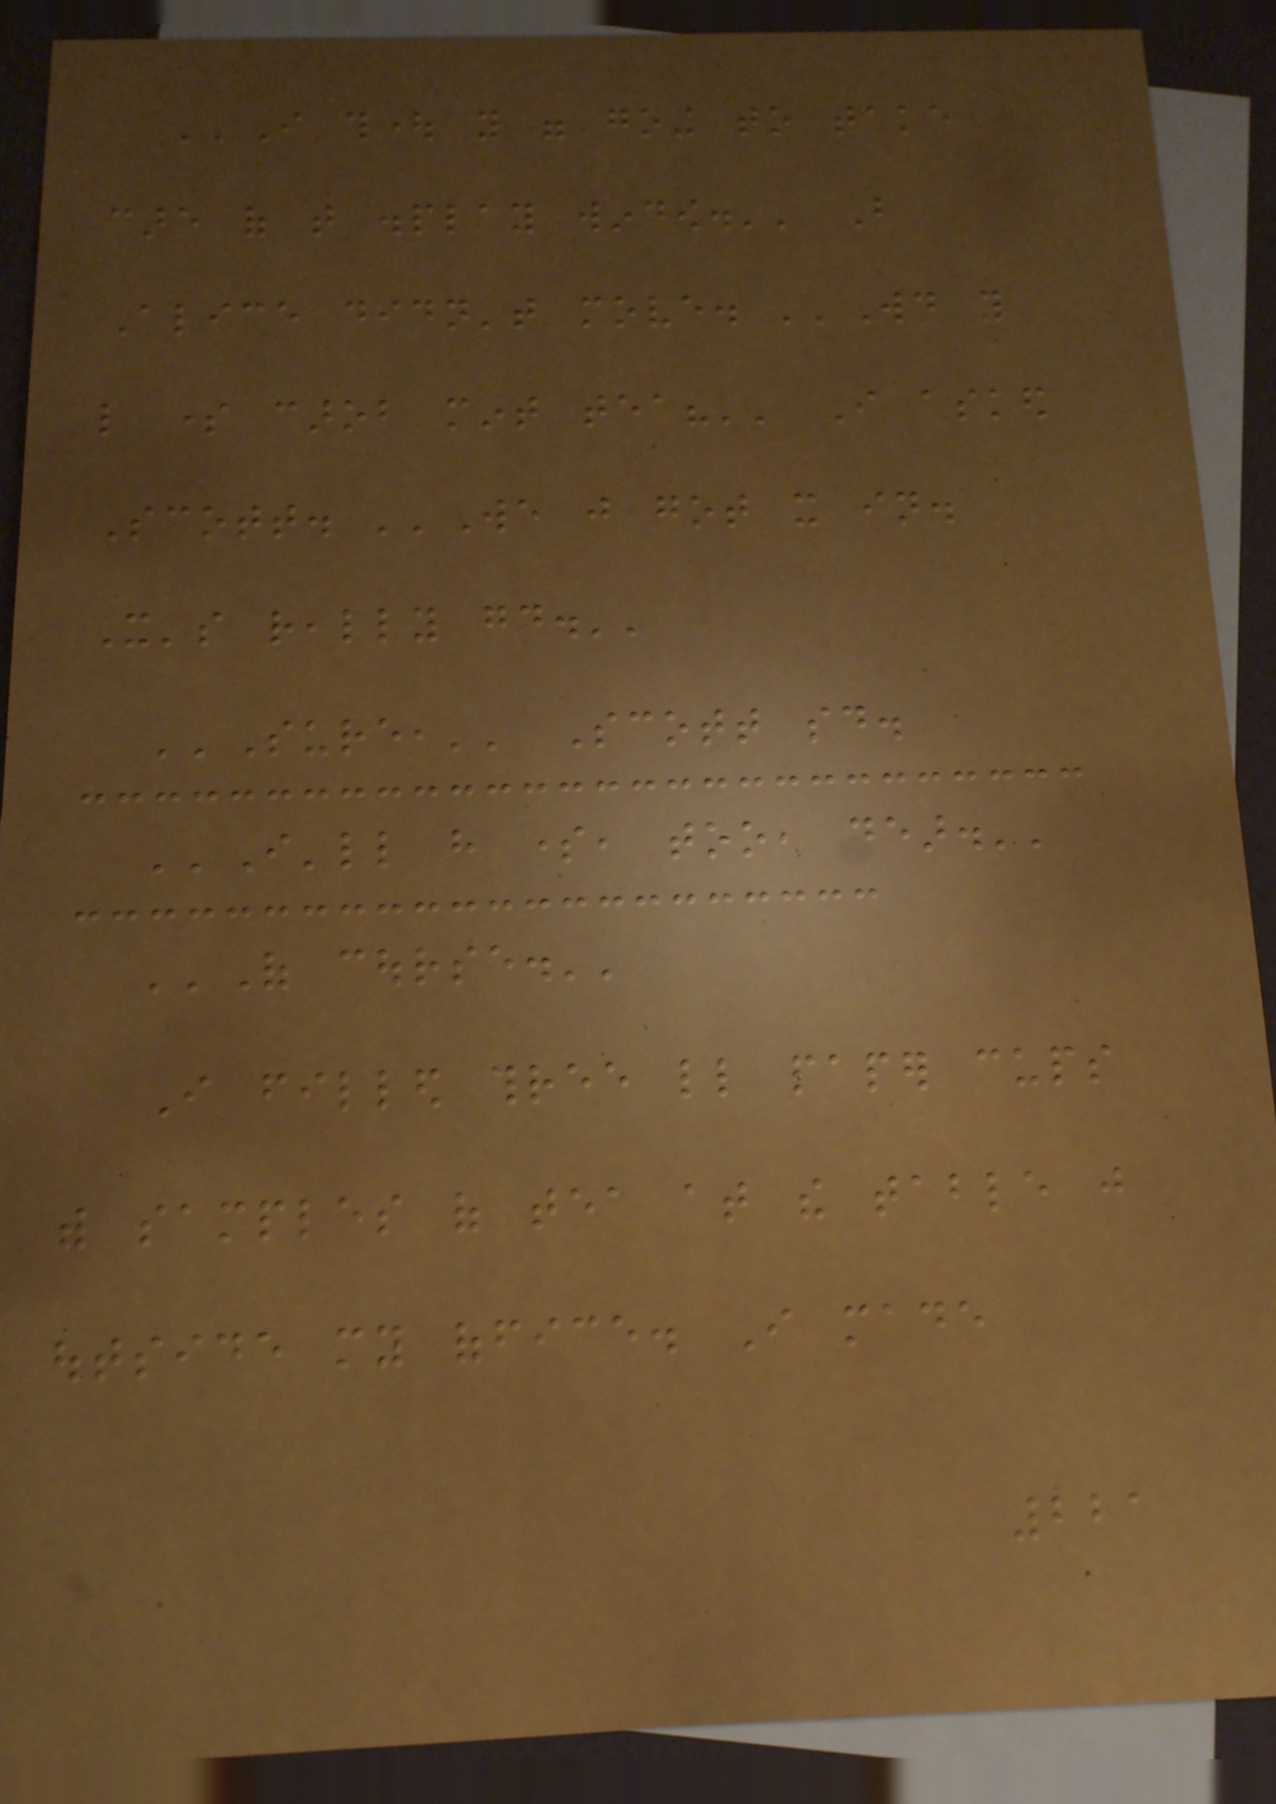''I thought you were going to take
care of that display window.'' But
Alice didn't move. ''Would you
like some carob mint tea?'' I asked
Scott. ''We just got it in.
It's really good.''
''Sure,'' Scott said.
''I'll have some, too, dear.''
''Of course.''
I filled three little paper cups
with samples of tea at the table just
outside my office. I made
221
